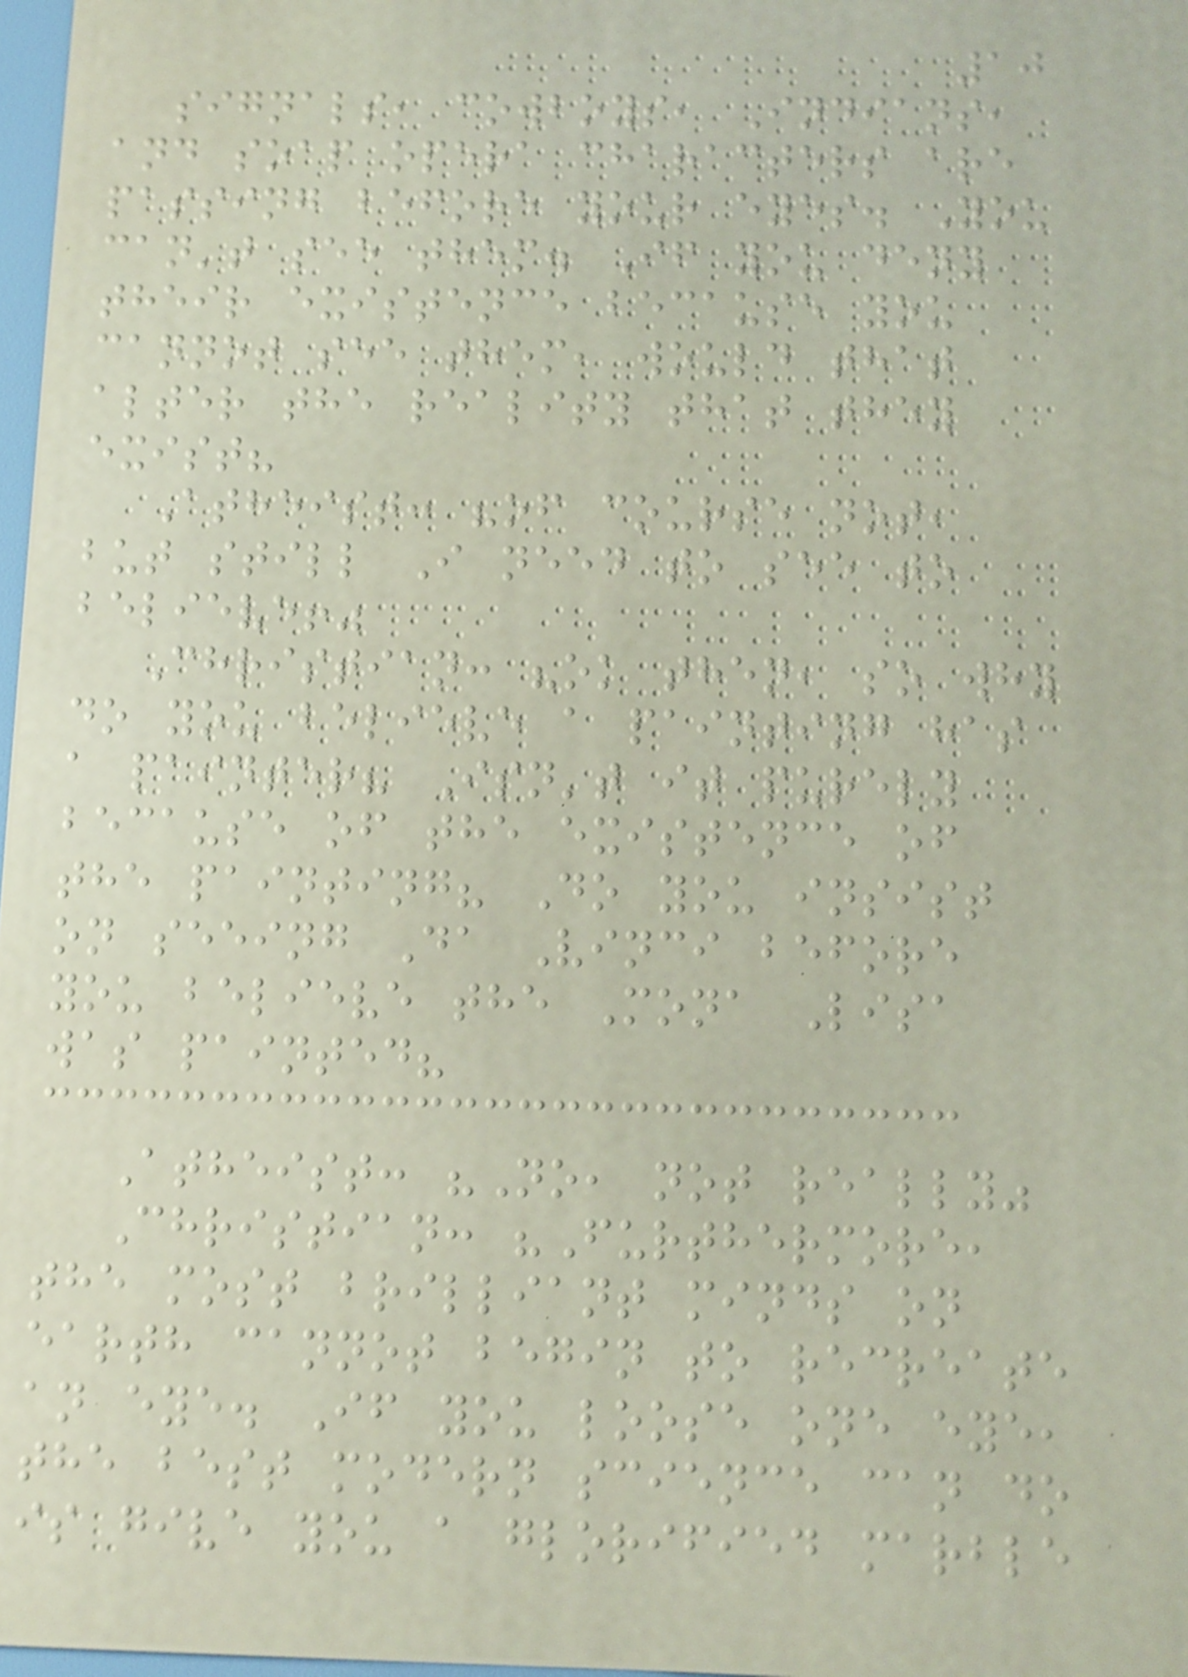10
signals, cowboys, Indians,
and soap opera characters are
passing before your eyes. You
can't see them. If you deny
their existence because you
cannot see them, would that
alter the reality that they
exist?
Atheist: "of course not,
but still I need to see to
believe!"
Christian: "ok then, so why
do you believe a painting has
a painter? Isn't it purely
because of the existence of
the painting? Do you insist
on seeing Da Vinci before
you believe the Mona Lisa
was painted?
Atheist: "No, not really"
Christian: "Furthermore,
the most brilliant minds on
earth cannot begin to recreate
an eye. If you loose one eye,
the best modern science can do
is give you a glorified marble
